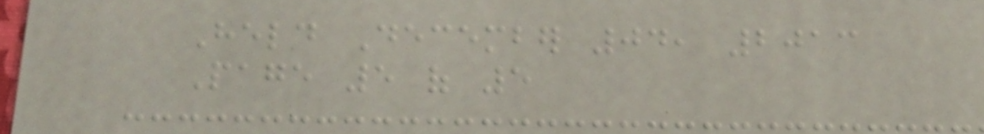Held December 04, 2013
Page 5 of 5
